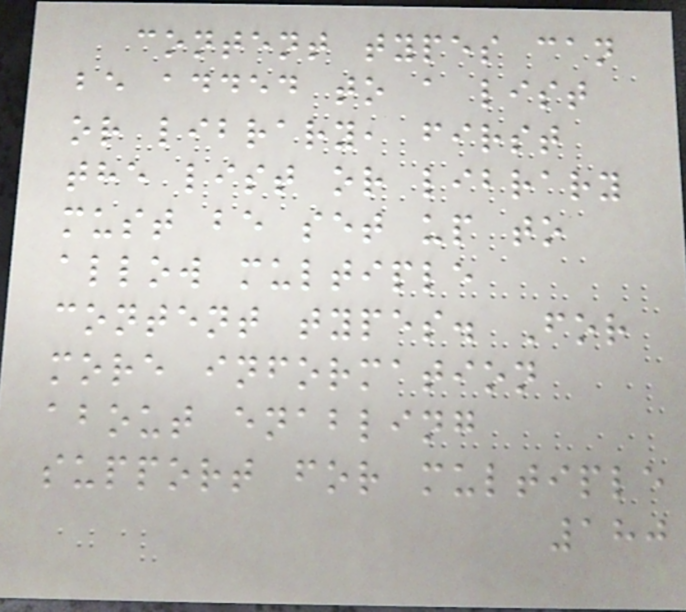content types can
be added to a list
or library, first
the list or library
must be set up to
allow multiple
content types. For
more information
about enabling
support for multiple
180
